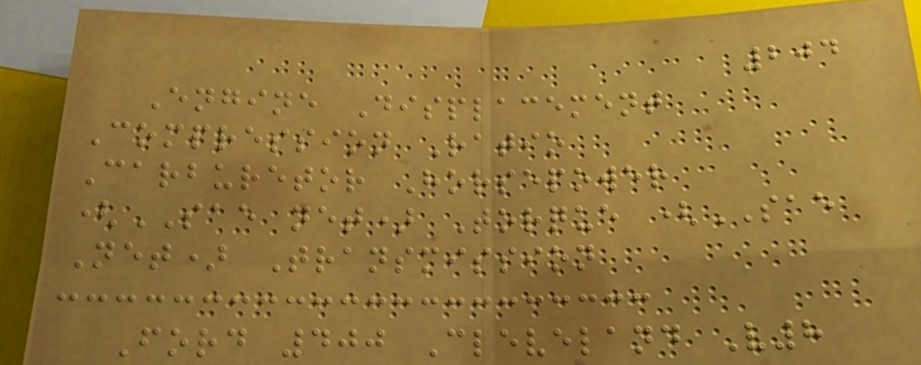204
Engine Displacement
Compression Ratio
Carburetor Horsepower
(SAE net) Torque (SAE
Net) Transmission
Ford 400 Cleveland V8
